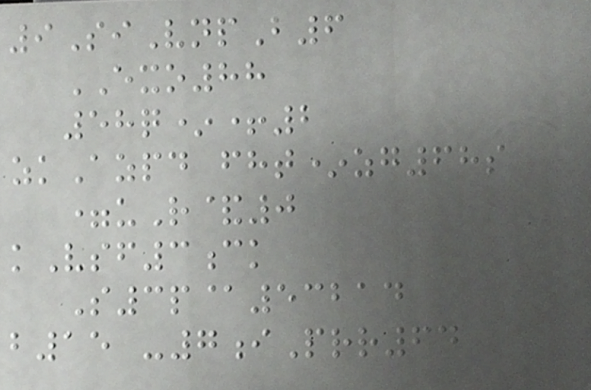9SiVnpB6
EXO88
58q*+2
zkAzpd fht*zg68s
=uR&0
kVsf3ck
S3p@53214
b15 -7iPrr64
